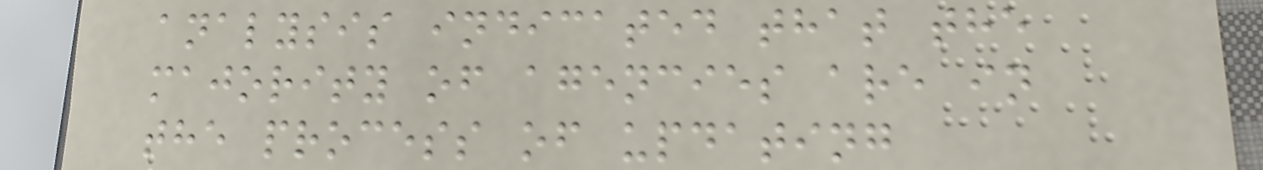analysis indicated that the
majority of agencies are in
the process of updating
